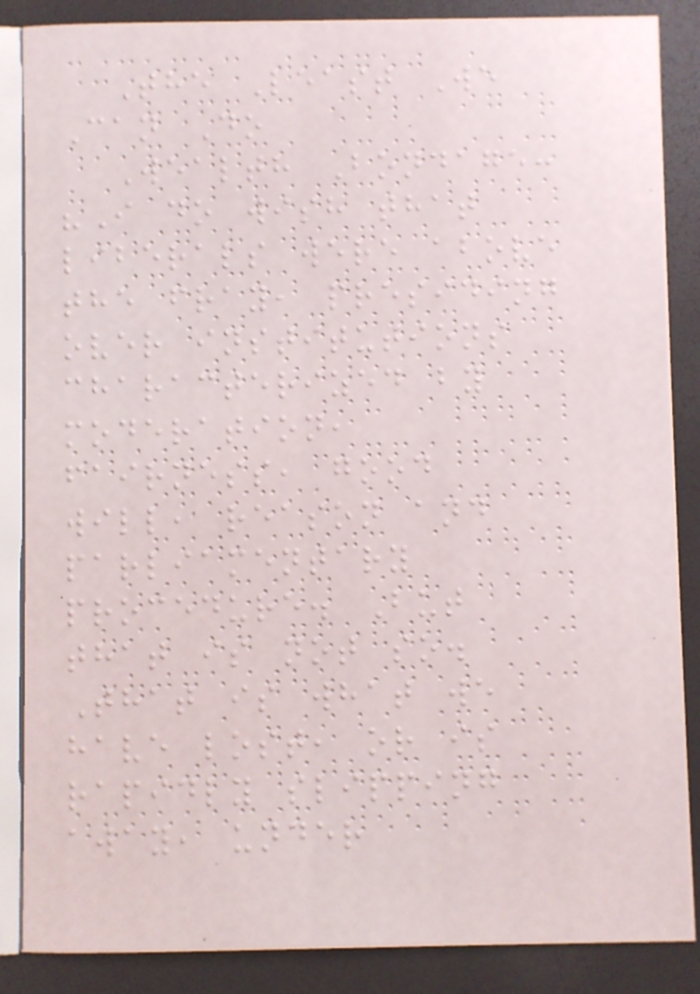The Least We
Can Do
Wealth Bondage:
"I do wish that
liberals were above
the fray, presiding
over institutions
characterized by
moderation,
fairness, good
will, reason and
parliamentary
procedure. But
that is not so.
That is what we
have lost, or is
rapidly slipping
away, under
